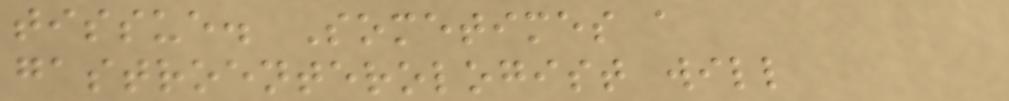tissue. Sometimes a
gastroenterologist will
